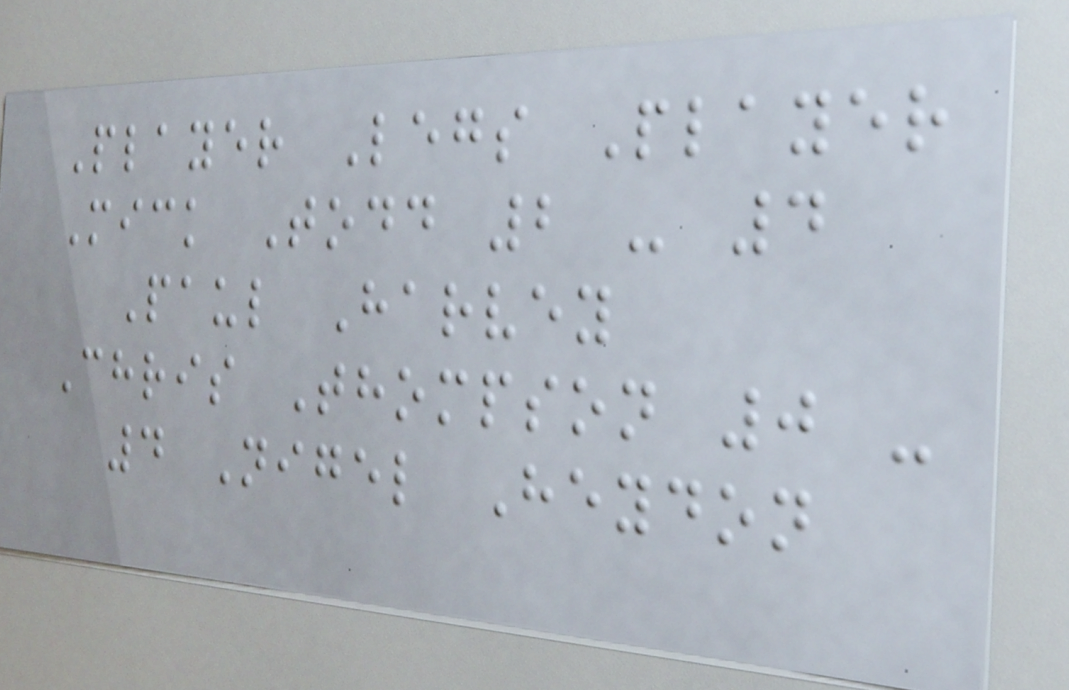Player Legs Player
Mick Todd 2 - 4
Paul Harvey
Chris Thompson 0 -
4 Nigel Heydon
